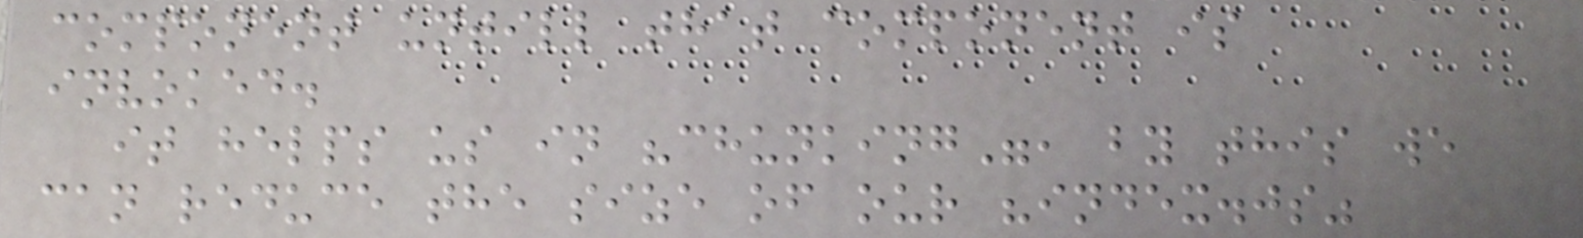component untill that component is
invoked.
it helps us in "chunking", by this we
can reduce the size of our "index.js"
